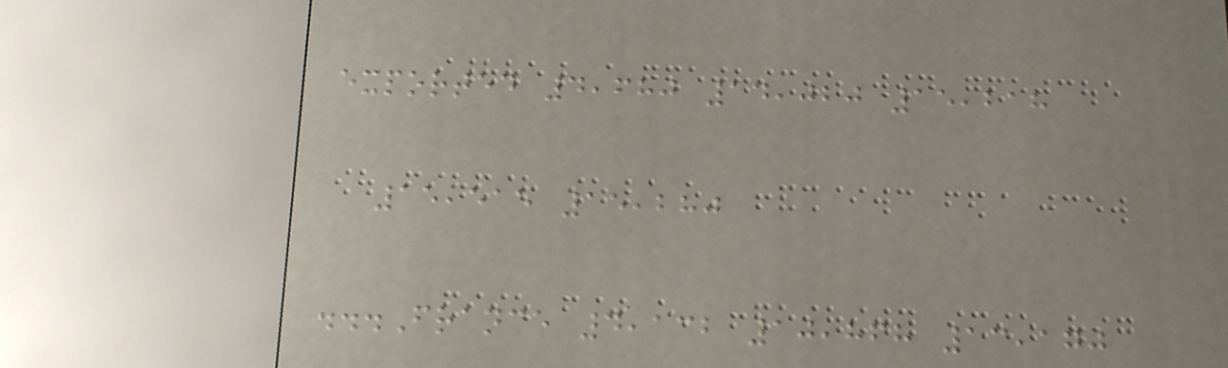exported 4,680 14,020 15,218
15,515 15,280
...France 4,132 10,868 13,170
